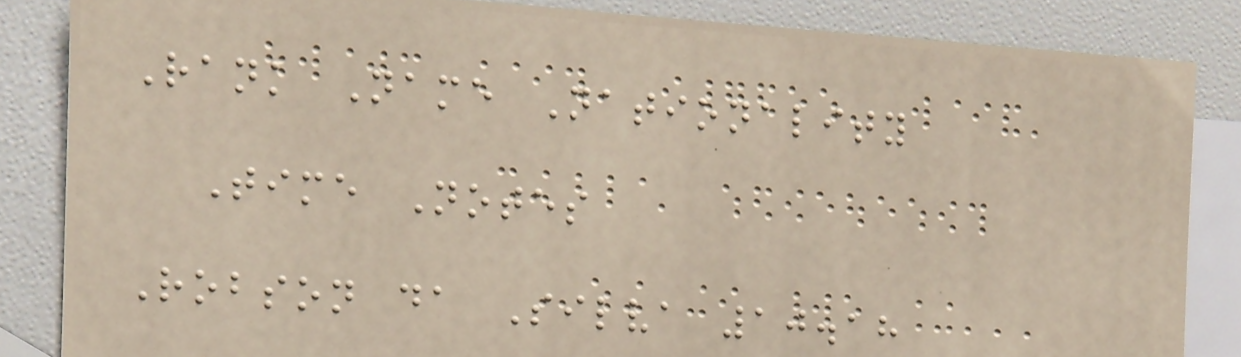Rank Name Nationality
Time Notes
Robson da Silva 10.18
